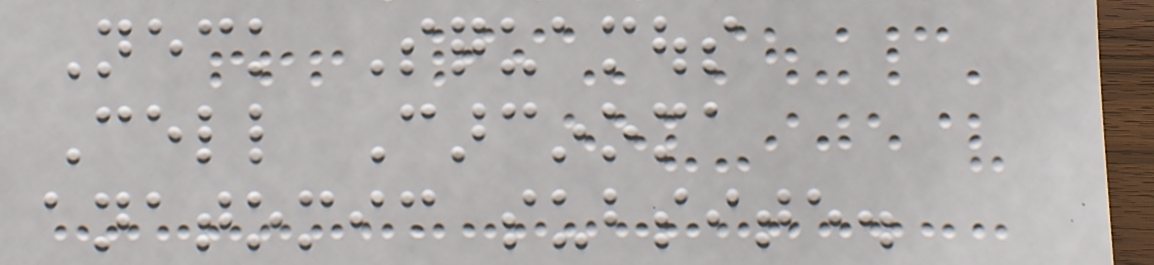Neck Squamous
Cell Carcinoma
anatomic subsite.
